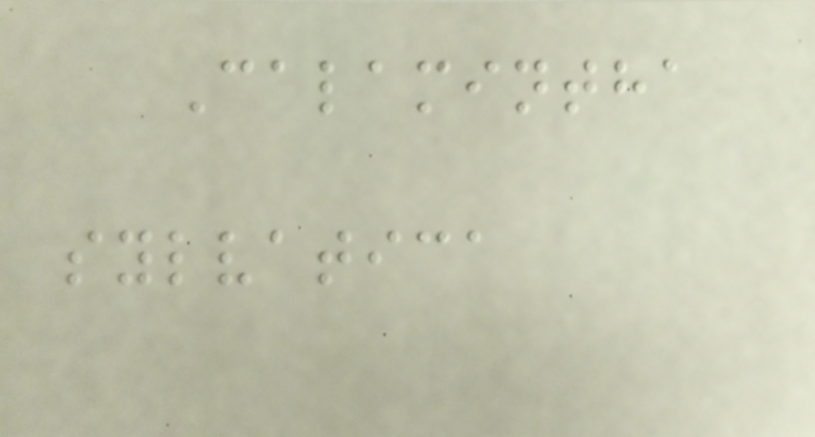Calamintha
sylvatica
